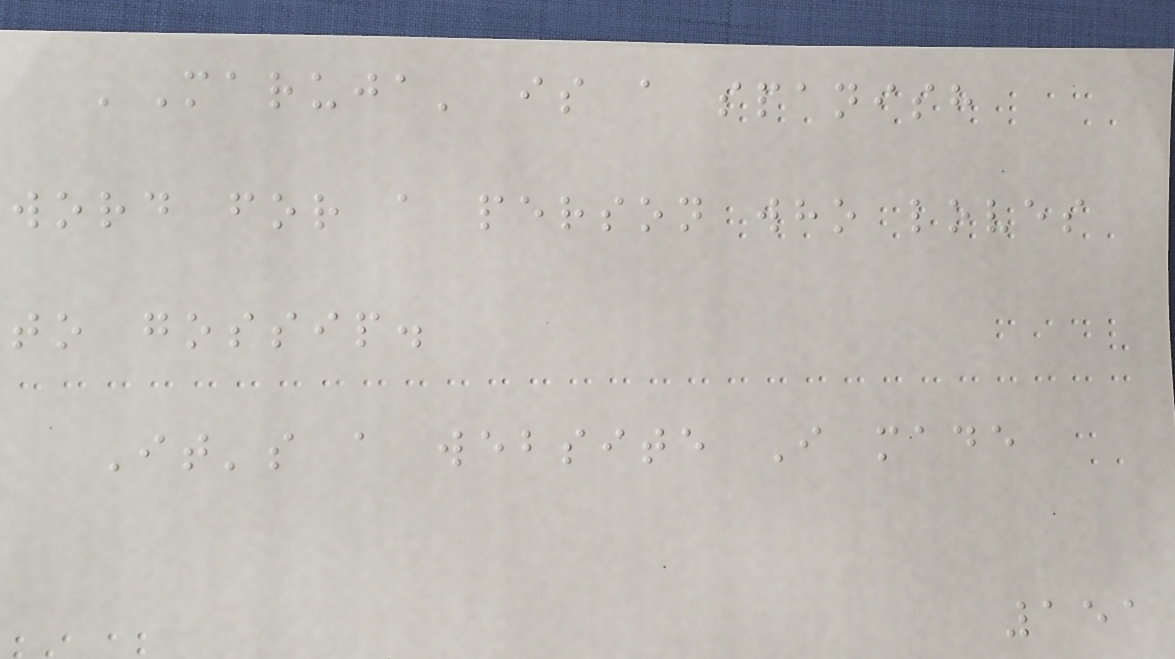'Maruja' is a spanish
word for a person who loves
to gossip.
It's a website I made
151
